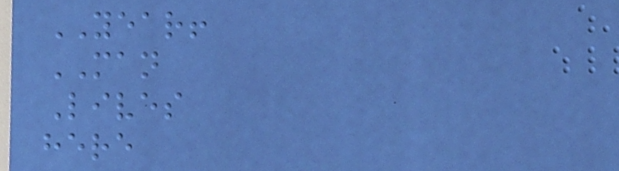YEAR!
MAN
Lives
here
